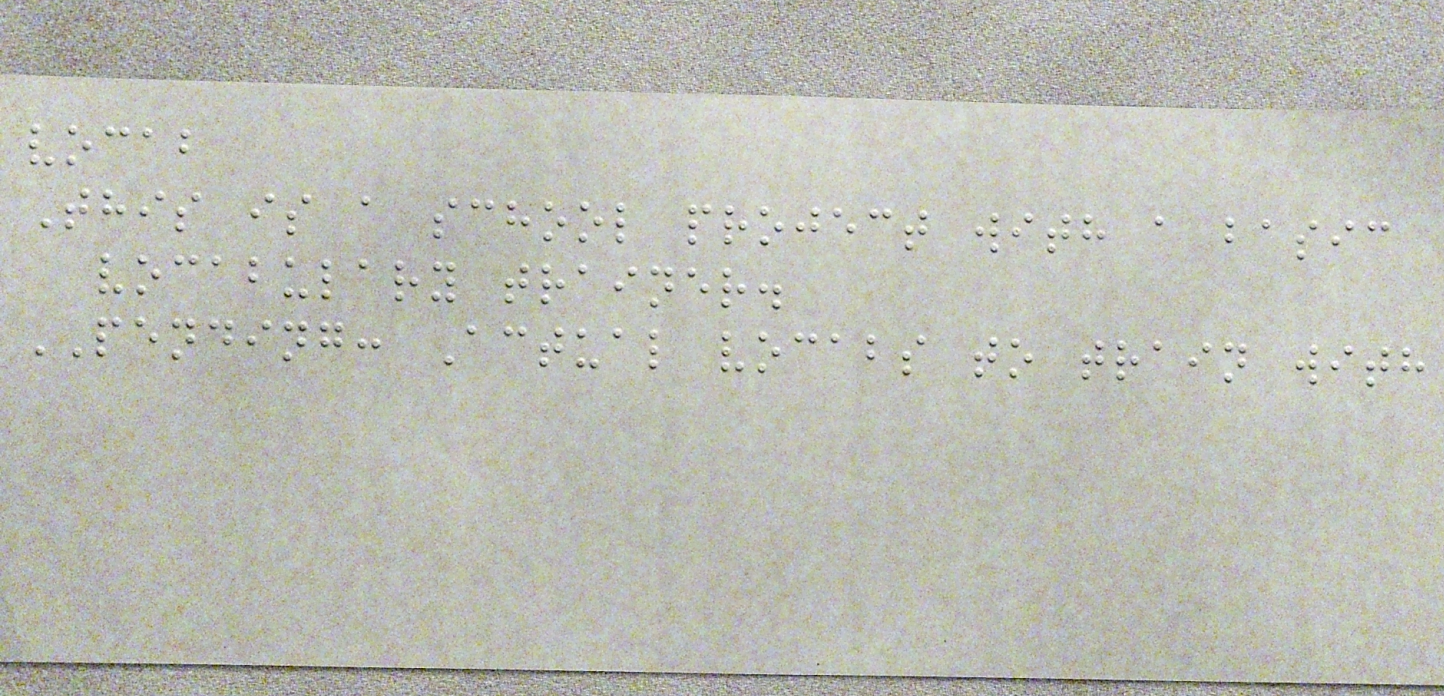vocab
This is a school project with a basic
vocabulary trainer.
PENDING: Actual vocabs to train with
